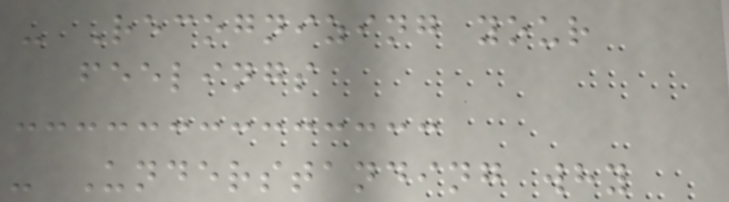- Recognizing your
feelings
- Understanding why
